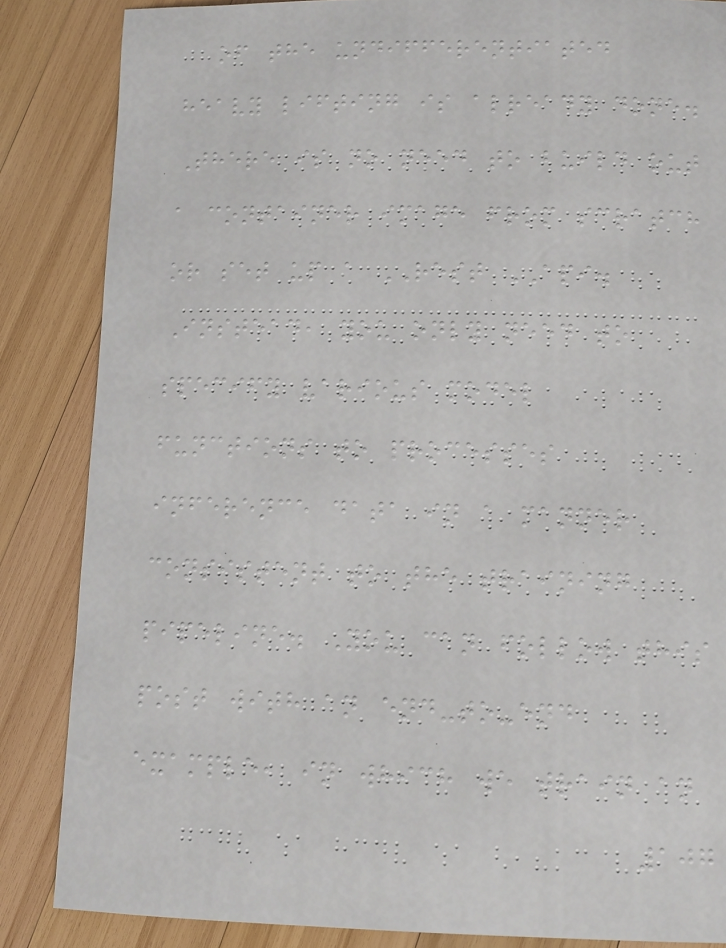of the undifferentiated
heavy lifting is already done.
There is no need to build out
a container image from scratch
or set up a REST API.
Instead, you only need to
specify various model
functions to processes
inference data in a manner
consistent to the training
pipeline. You can follow this
post with an end-to-end
example, in which we train an
107
